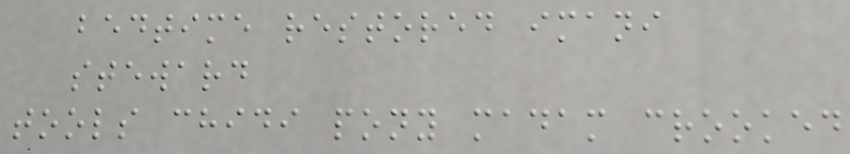bedtime restored imani
steward
tools chidi pony madam crooked
